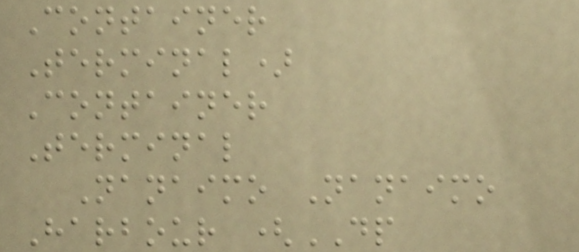Container
Terminal)
Container
Terminal
Nanaimo Nanaimo
Harbour (DP
